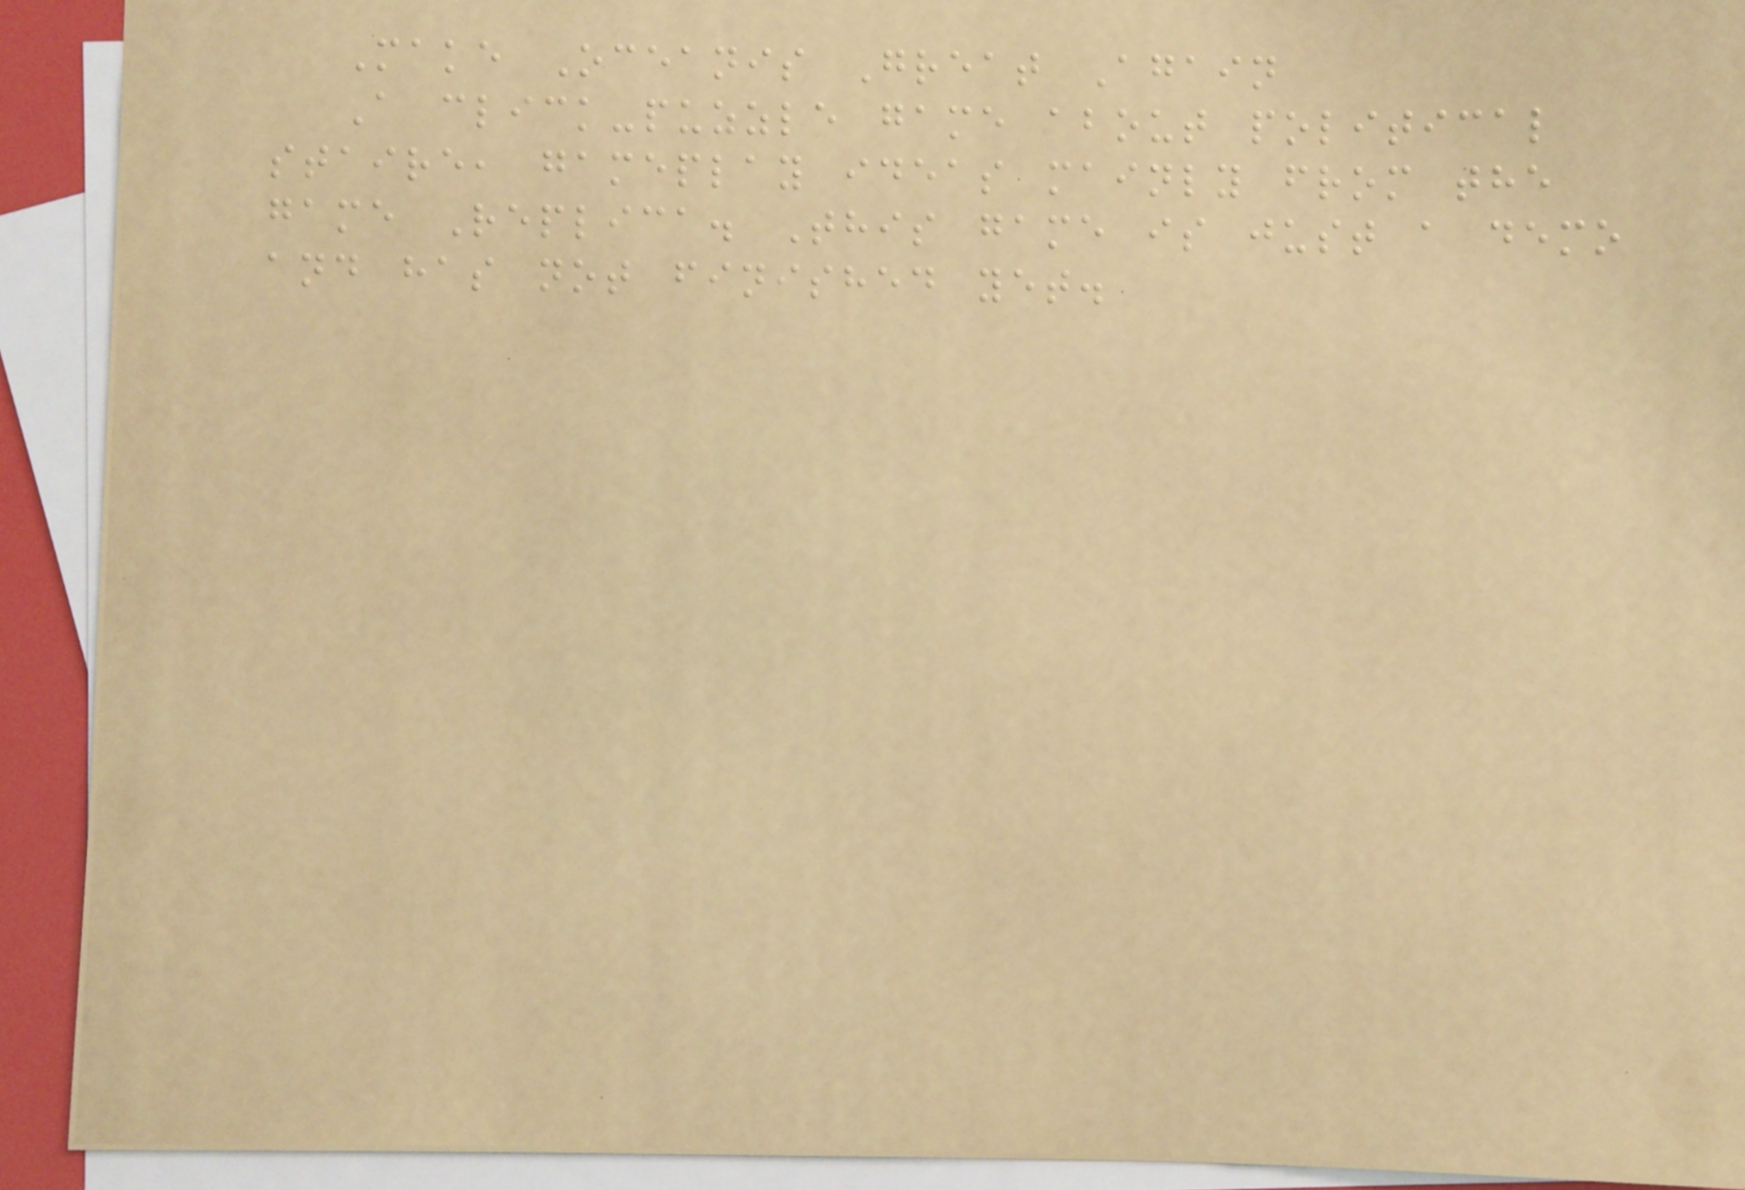Make Oceanis Great Again
A click-puzzle game about political
staire, gameplay ideas mainly from the
game Replica. This game is just a demo
and has not finished yet.
